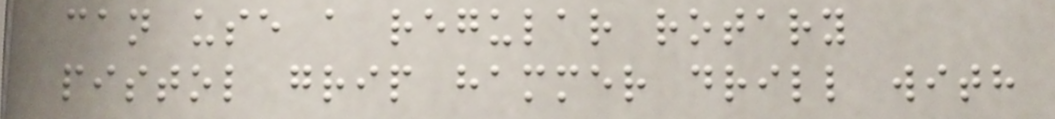can use a regular rotary
pistol grip hammer drill with
